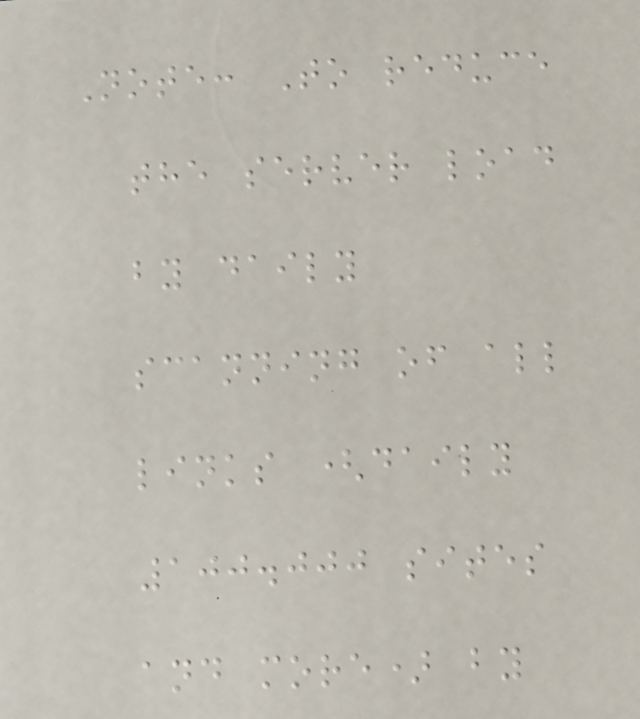Note: To reduce
the server load
by daily
scanning of all
links (daily
100.000 sites
and more) by
